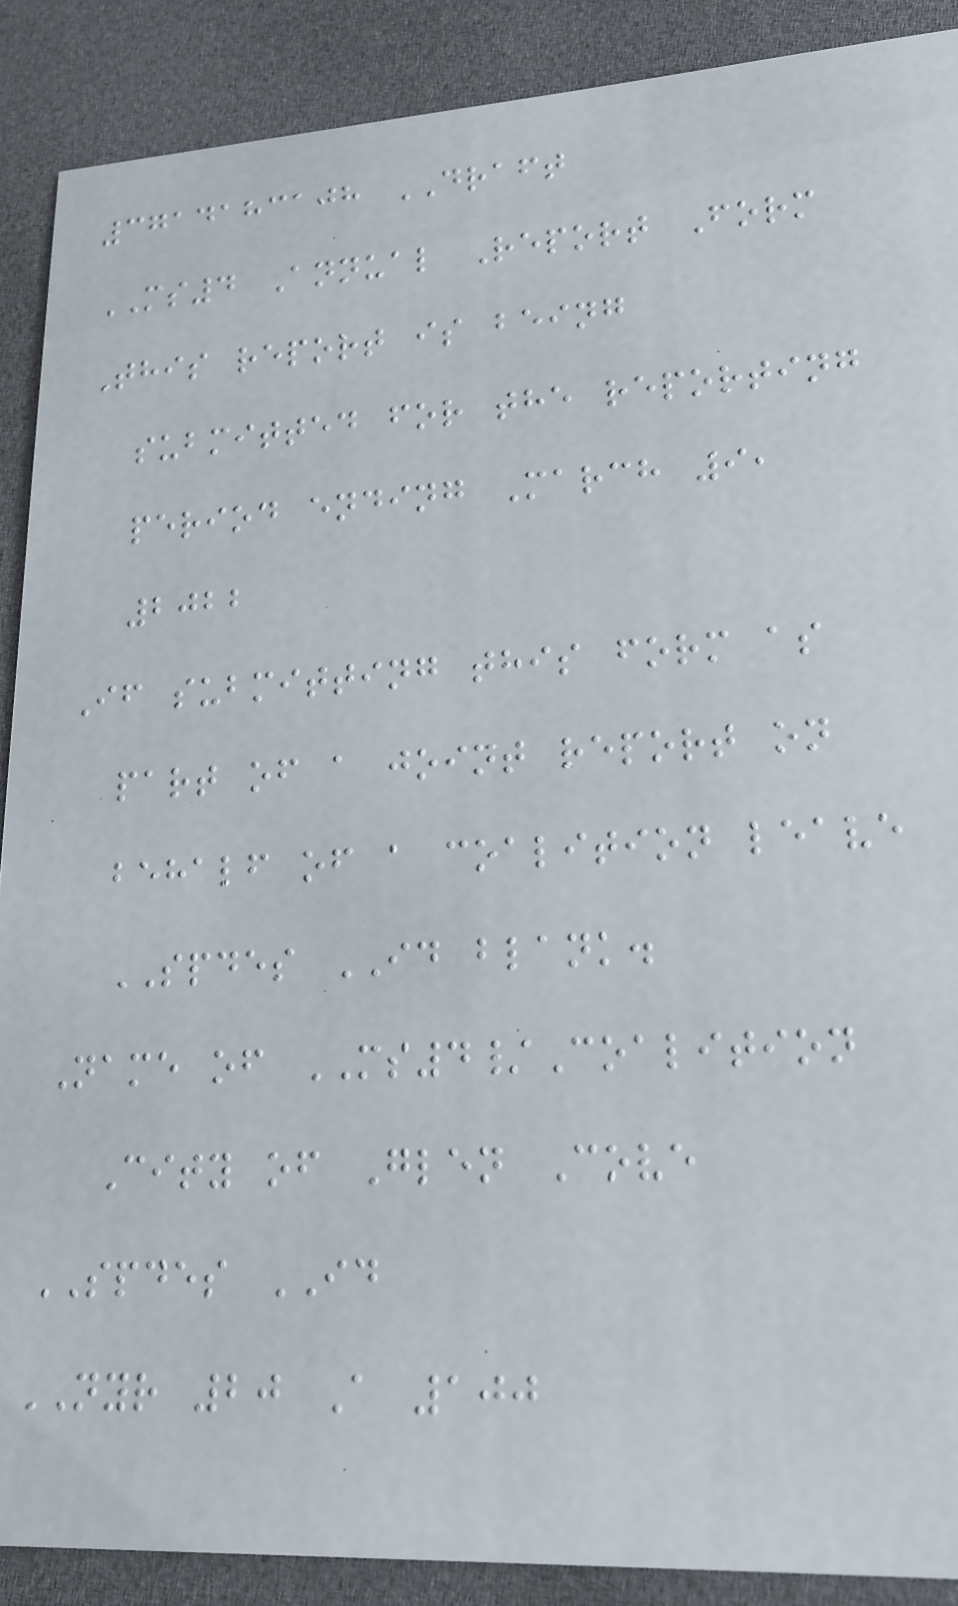3714183108 DRAFT
MS4 Annual Report Form
This report is being
submitted for the reporting
period ending March 9,
2022
If submitting this form as
part of a joint report on
behalf of a coalition leave
SPDES ID blank.
Name of MS4/Coalition
City of Glen Cove
SPDES ID
NYR 20 A 100
